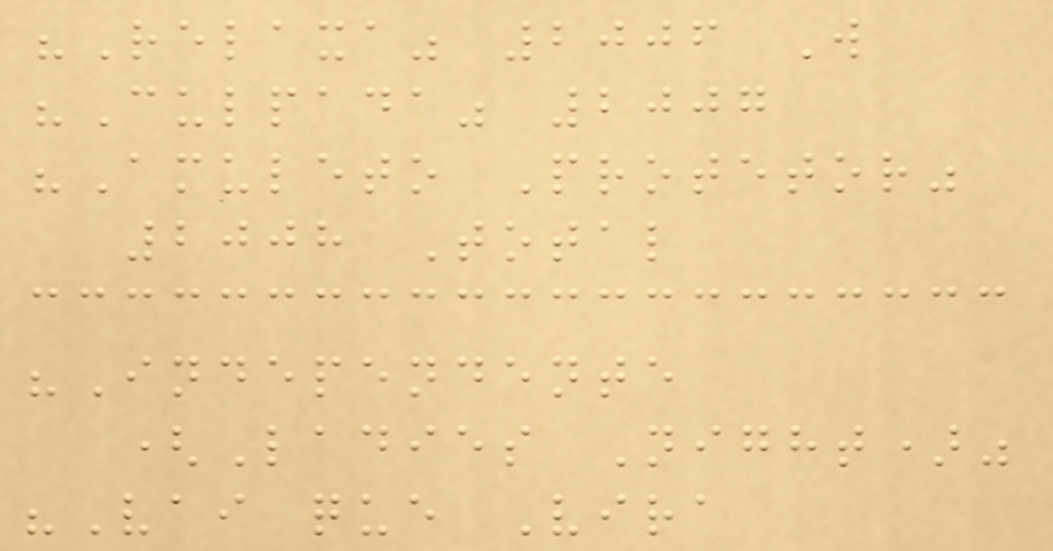"Relaxa" 2006 W
"Culpada" 2007
"Amuleto Protetor"
2008 Total
"Independente
(Ladies Night)"
"Vai que Vira
